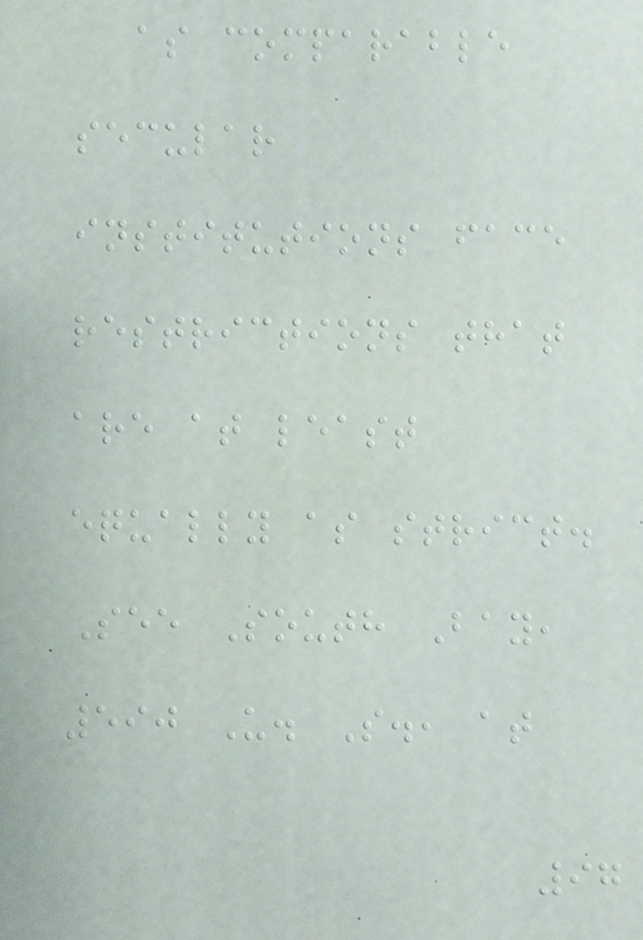as comparable
secular
institutions face
restrictions that
are at least
equally as strict.
See South Bay,
590 U. S., at
97
